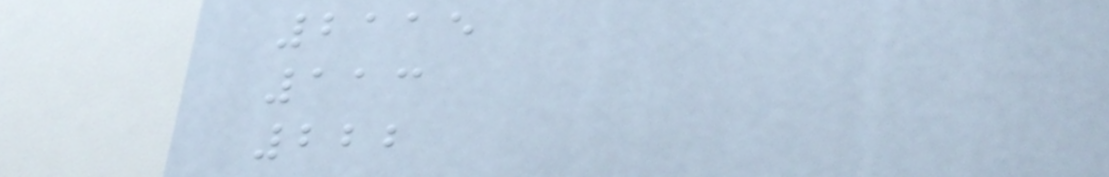2115
113
222
